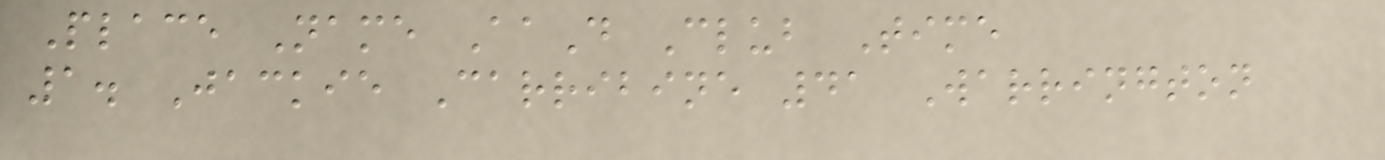Place Name AaD Club Time
1. Jackie Carribine 41 Warrington
